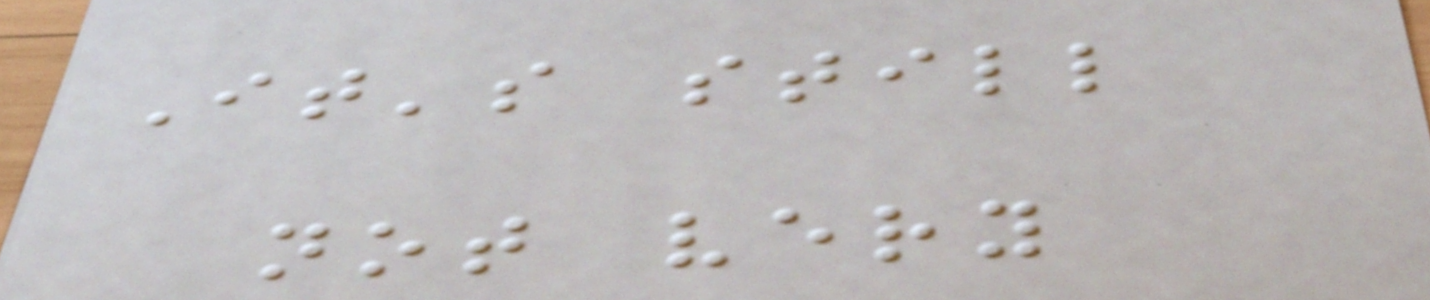It's still
not very
